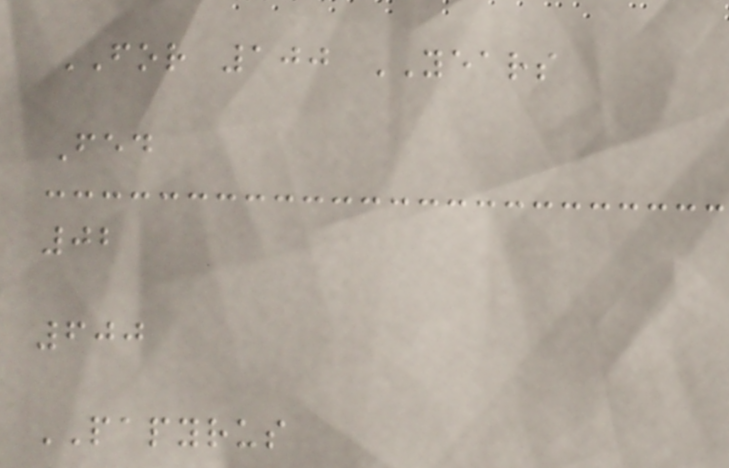FOR 100 YEARS
Fed
02
600
PAPYRUS
